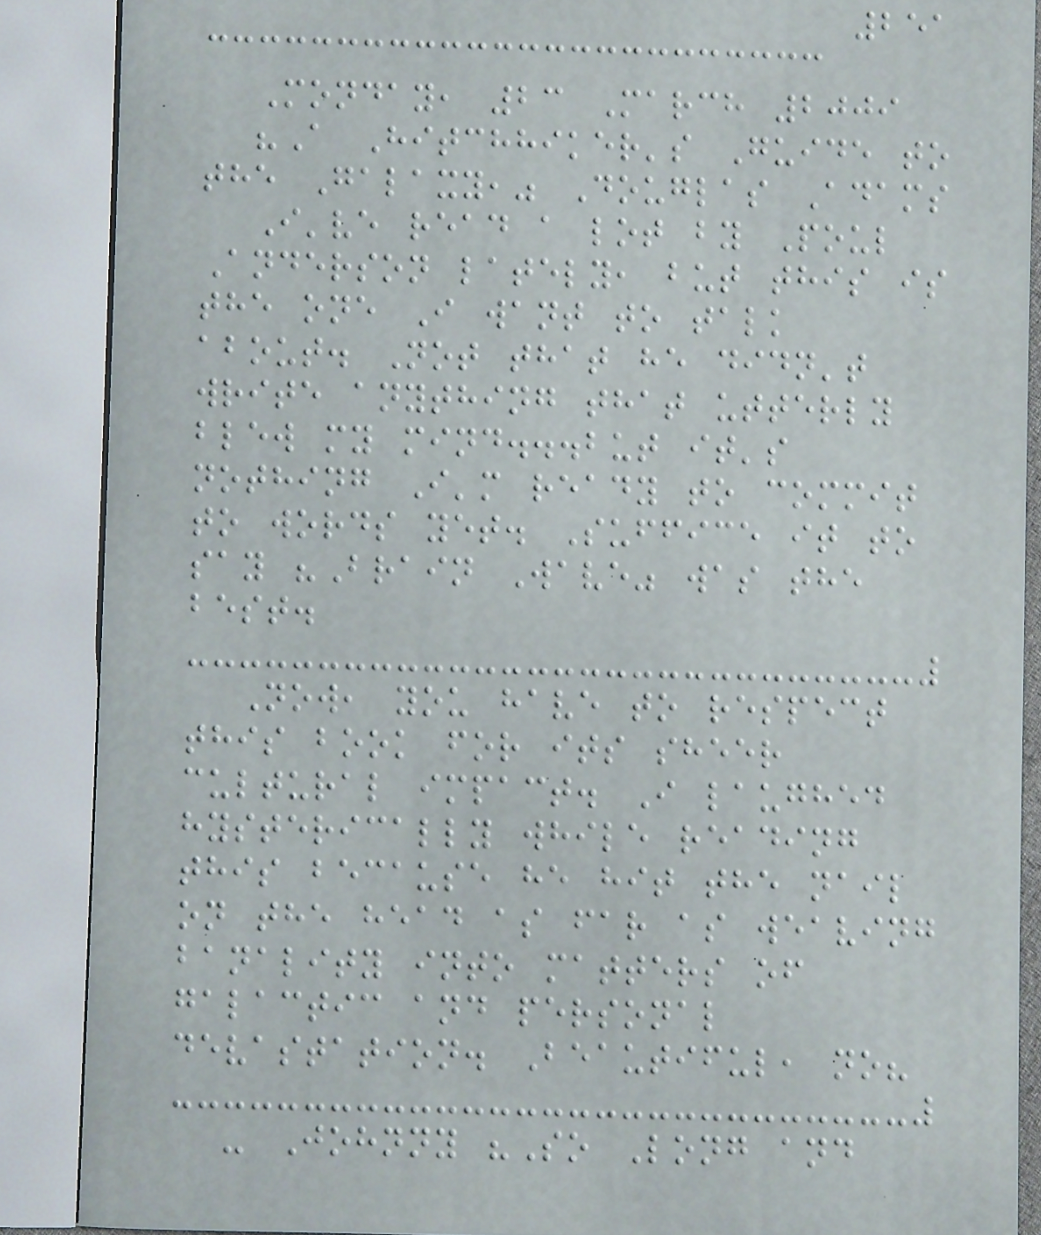251
Monday, 23 March 2009
"A Hitchhiker's Guide to
the Galaxy," Douglas Adams
I've read a lot by Poul
Anderson lately, but this is
the one I want to talk
about. Not that he didn't
write anything that utterly
blew my mind...but it's
nothing I'm ready to commit
to words yet. Suffice it to
say "Brain Wave" was the
best.
Now, you have to respect
this book for its sheer
cultural impact. I laughed
hysterically while reading
this because he hit the nail
on the head as far as weaving
banality into matters of
galactic and personal
devastation. Beautiful, no?
- Johnny "So Long and
